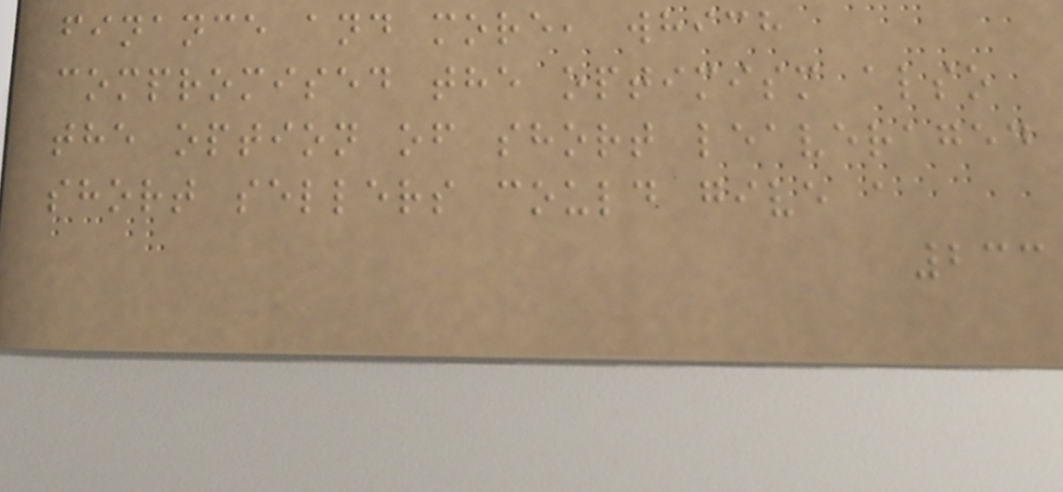finance and more, which
compromised the optimism also
the option of short leaveraged
short sellers could give a
233
